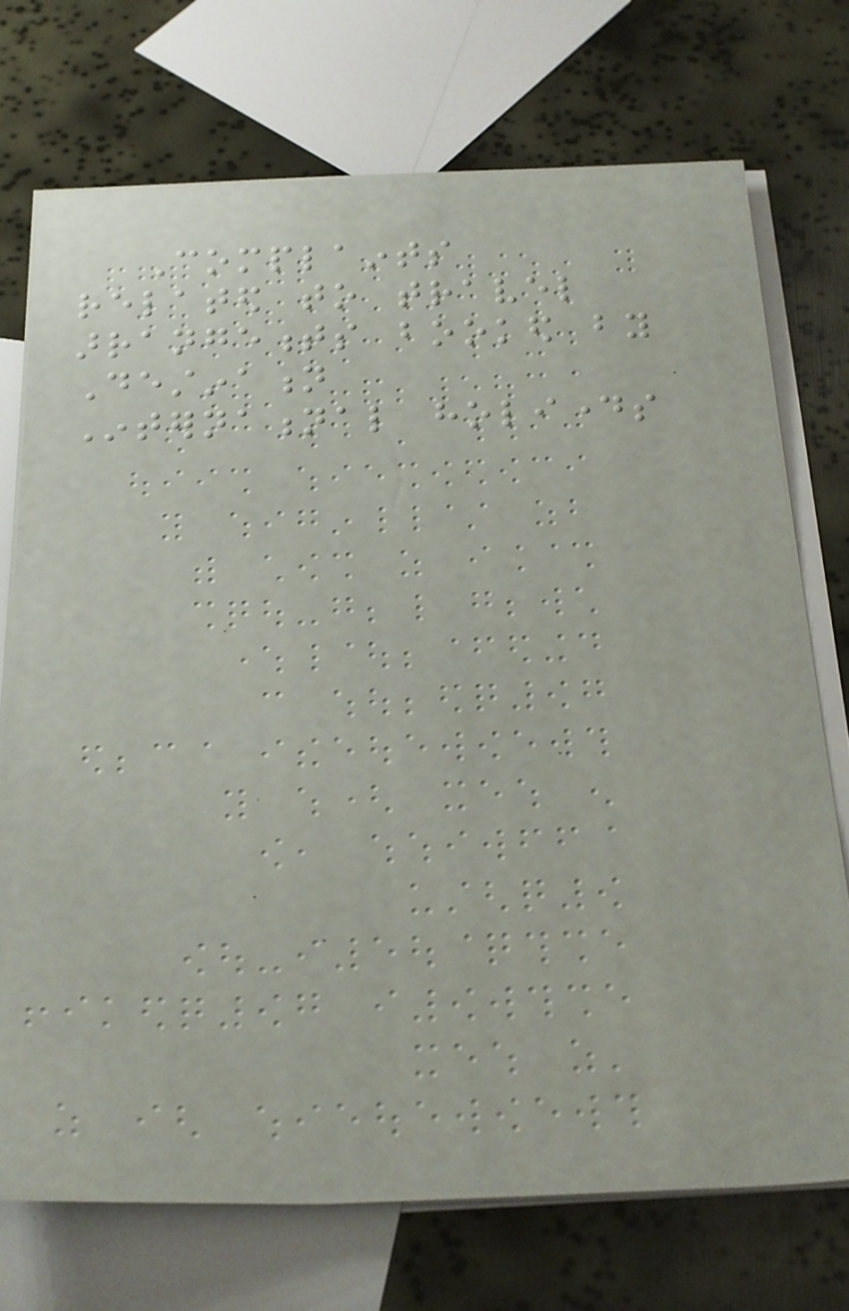Complaints
related to travel
arrangements booked by
Destination
International holidays
